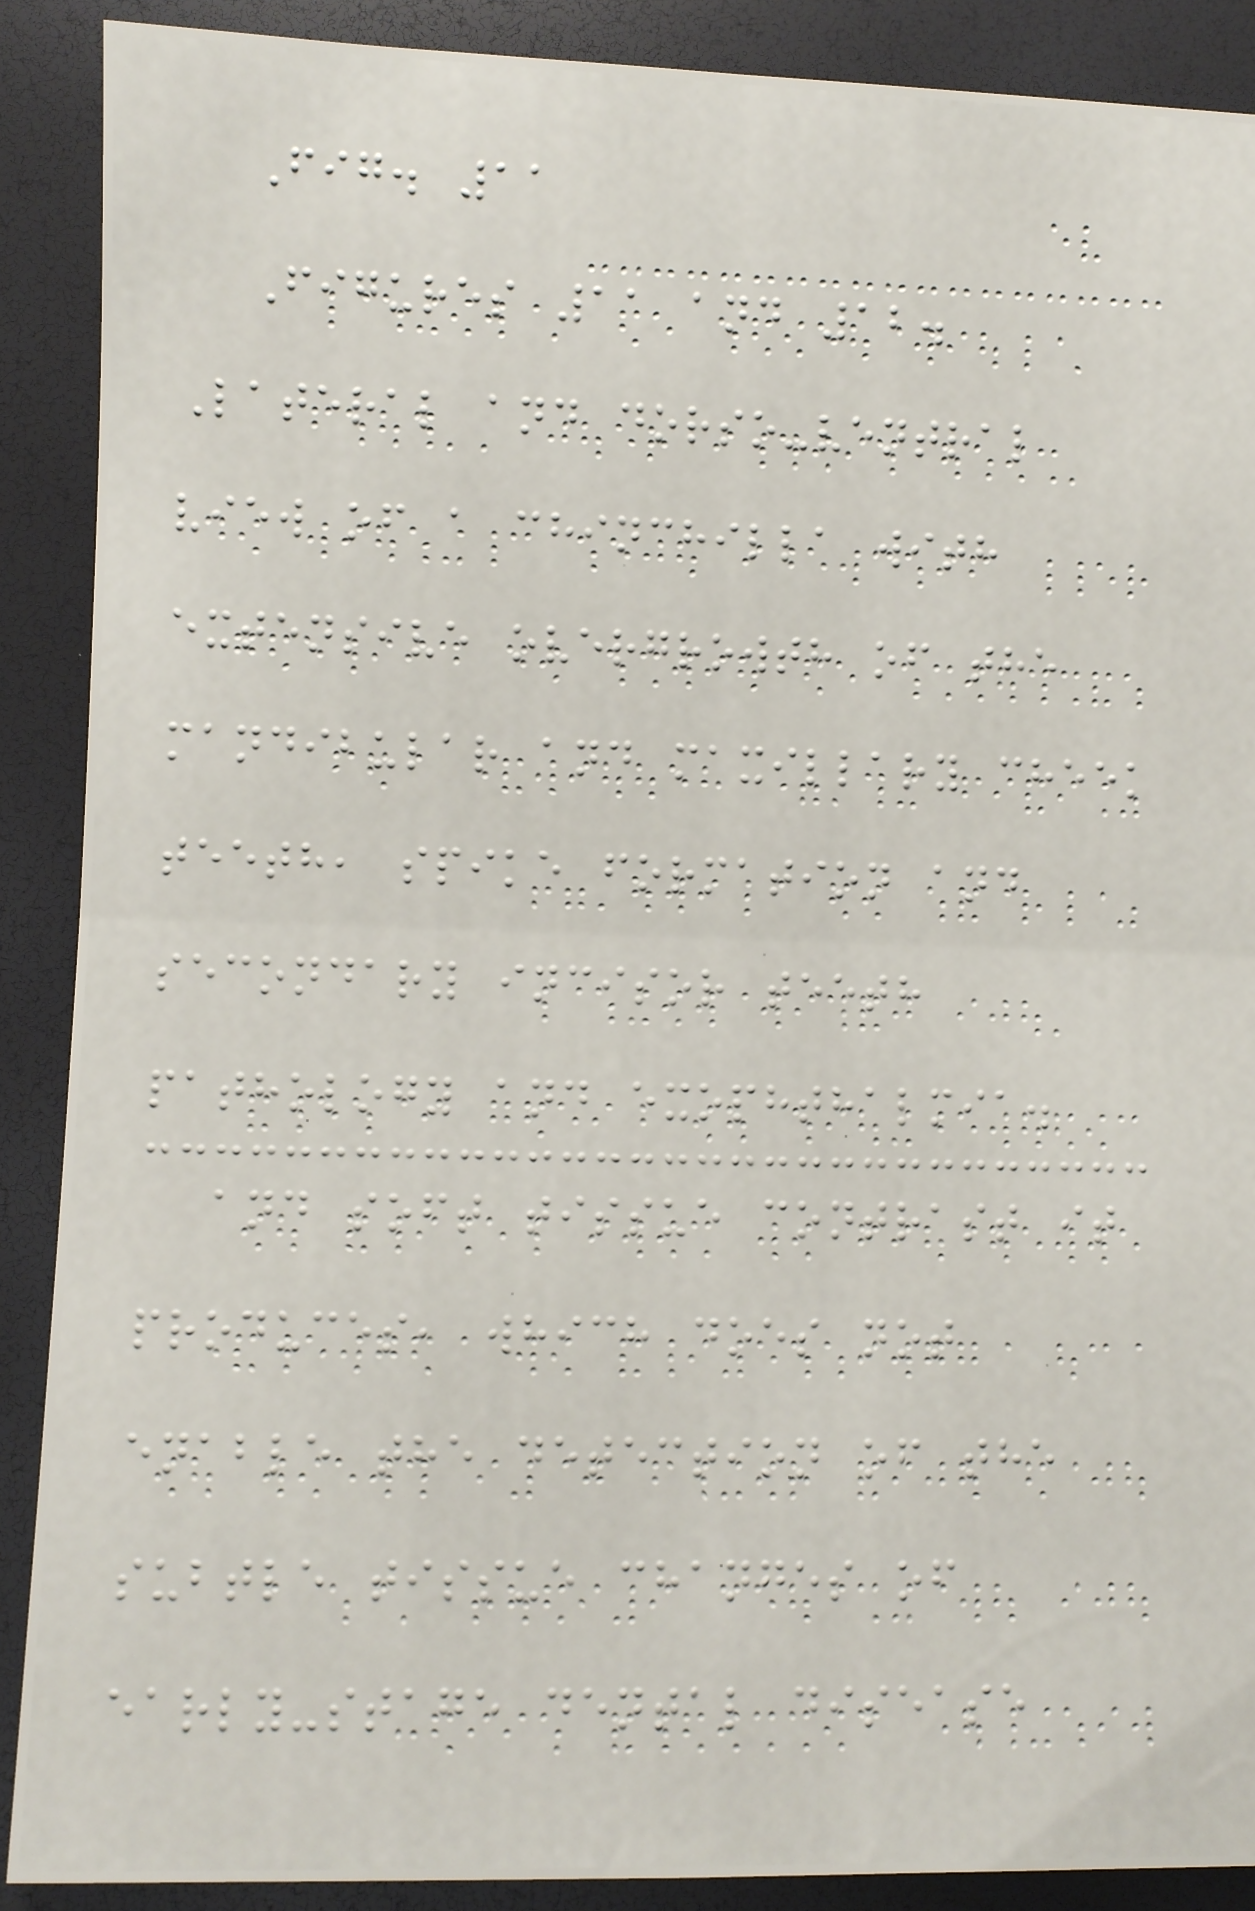Fig. 11
Figures 11 and 12.
Lateral and dorso-ventral
view of a chinchilla with
extensive overgrowth of the
mandibular and maxillary cheek
teeth, spike formation and
secondary incisor teeth
pathology and exophthalmia.
and soft tissue contrast it
produces, which does not
enable the detection of the
subtle tissue changes of
early-stage dental disease
